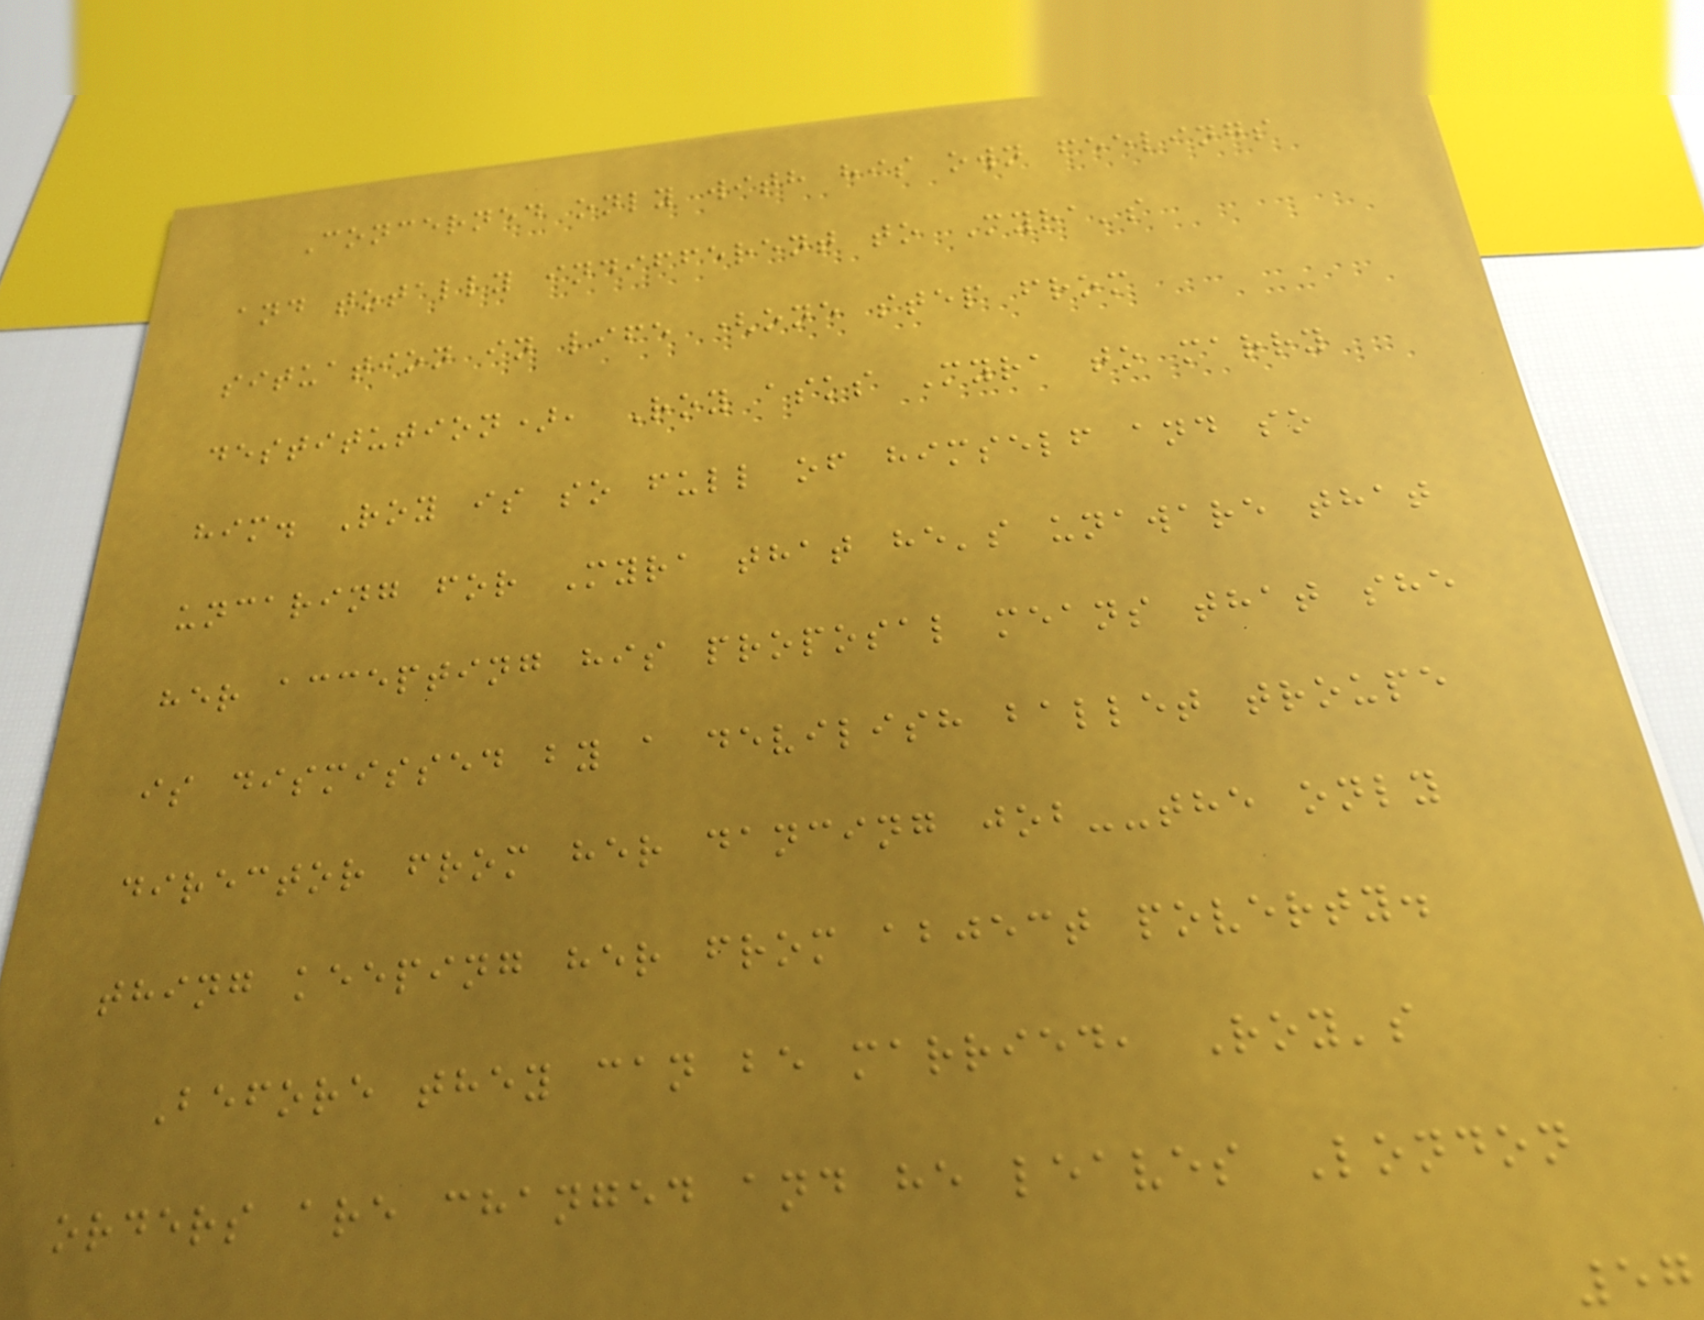Concerned only with his own feelings
and totally indifferent to Myra's
situation in life (one step from
destitution), Roy asks Myra to marry
him. Roy is so full of himself and so
uncaring for Myra that he's unaware that
her accepting his proposal means that she
is dismissed by a devilish ballet troupe
director from her dancing job--the only
thing keeping her from abject poverty.
Before they can be married, Roy's
orders are changed and he leaves London
57
